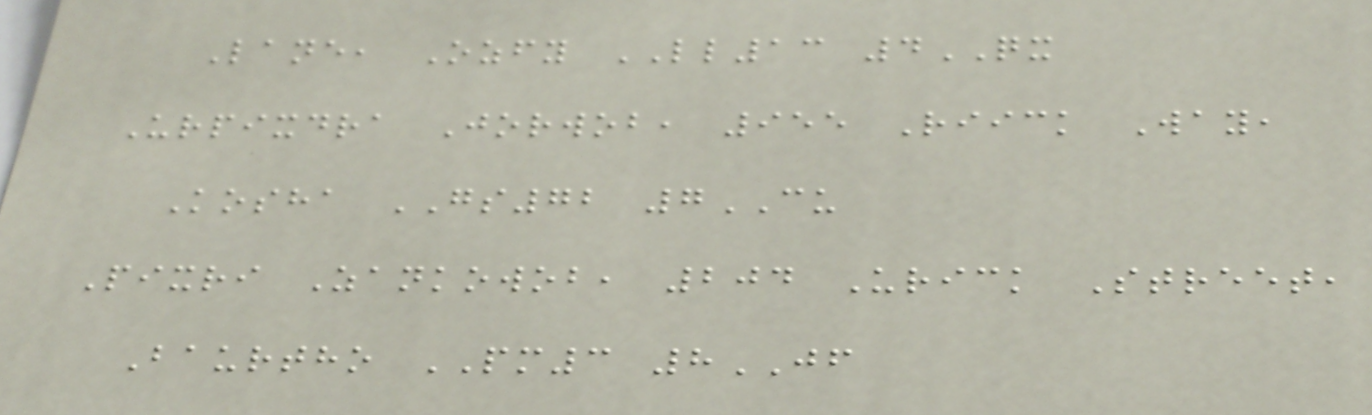Lane, Ozfy LL13 4QX
Urpixdra Jorwob, 955 Riick Way,
Kosha GS72 7CU
Pixri Zankowob, 204 Urick Street,
Baurtho PM3 8JF
